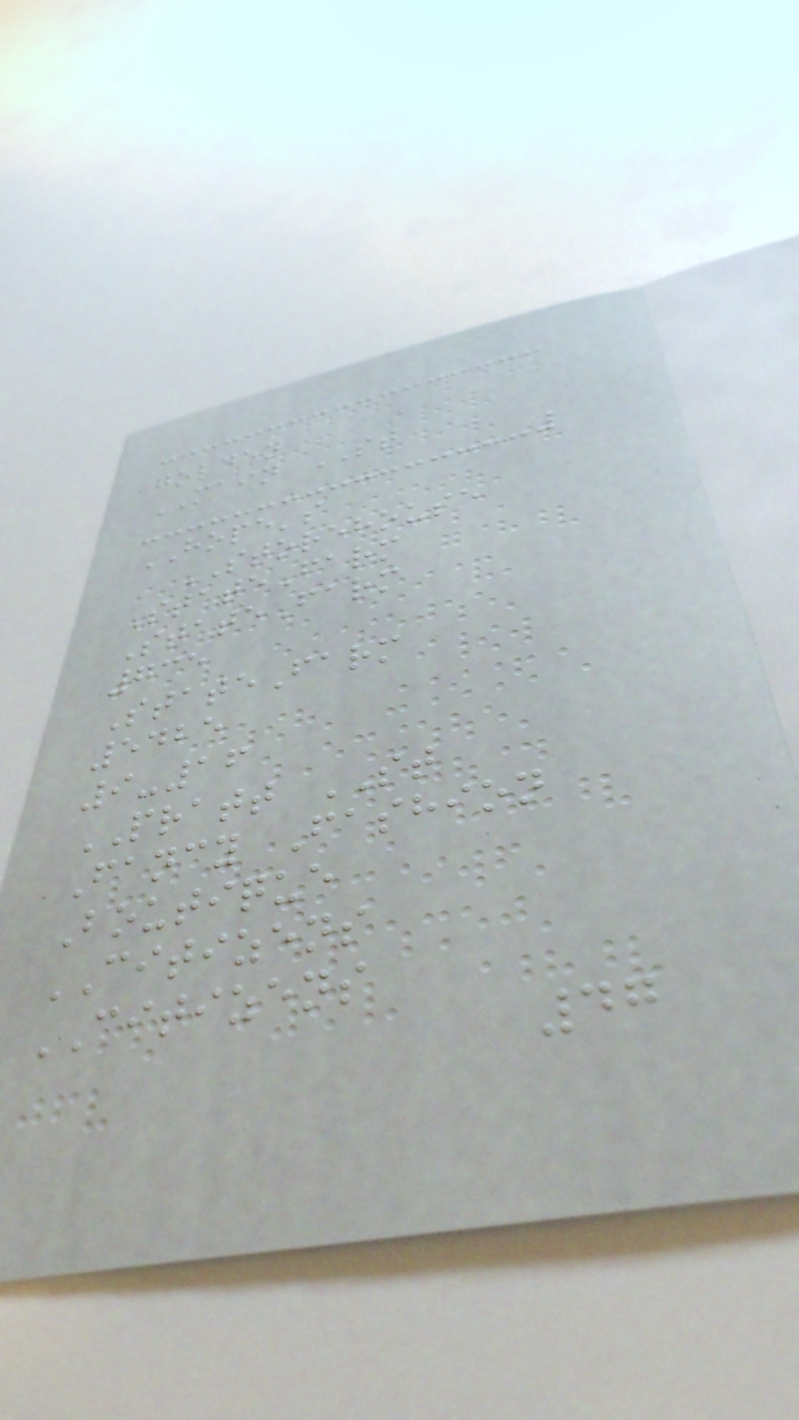golden
MAIN ST
HOPE's
STOREHOUSE
StateFarm
StateFarm
735
StateFarm
5425
9-16
PRATT ST
Fancy Fashion
Boutique
CITIZENS
CITIZENS
47
